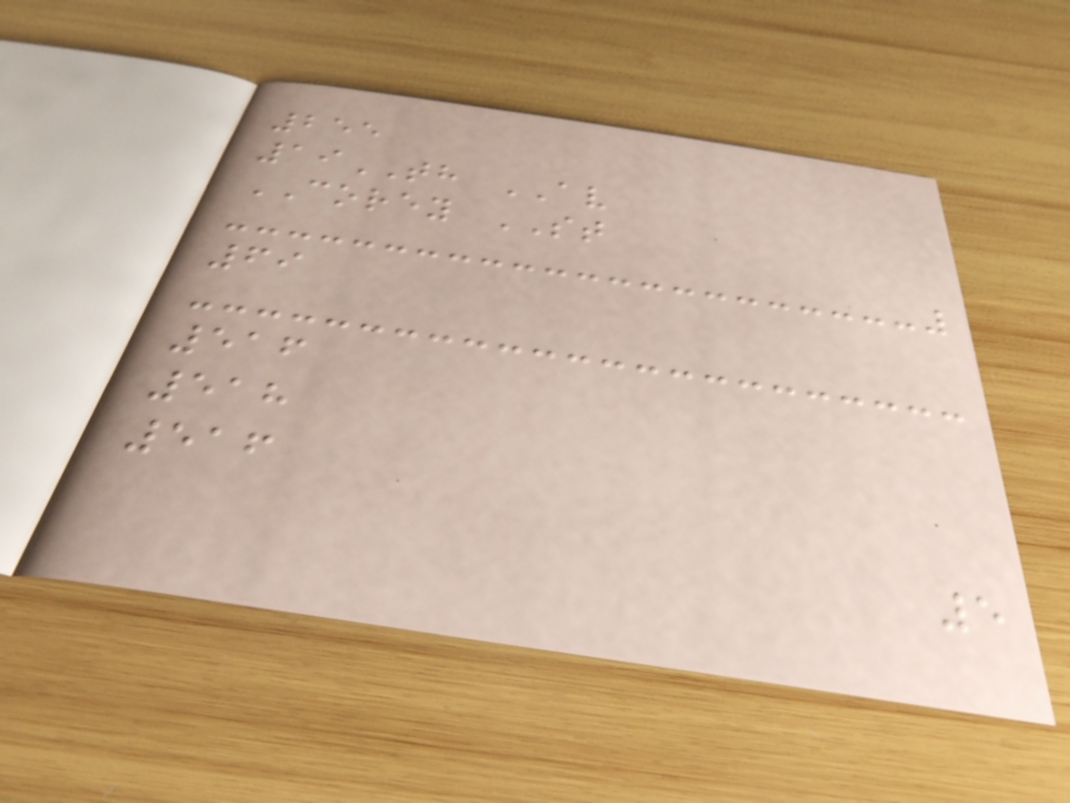255
19TH AV
COREY ST
69
516
518
516
5
